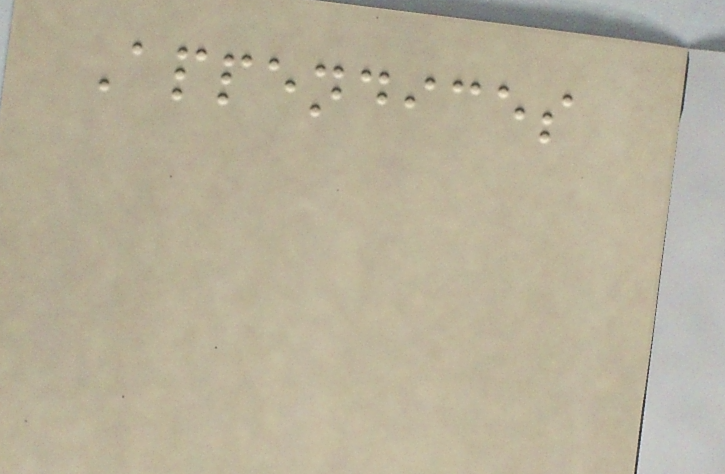Appendices
